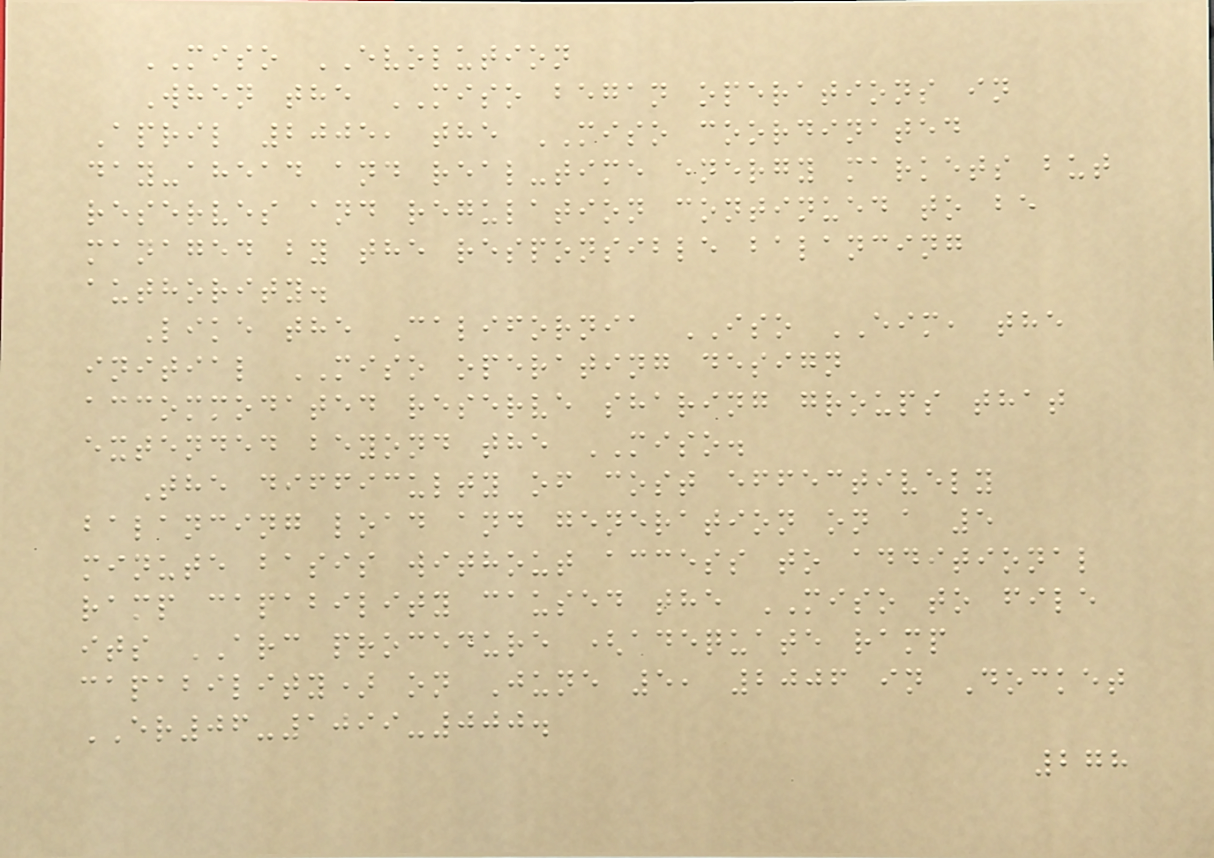MISO EVOLUTION
When the MISO began operations in
April 2005, the MISO coordinated
day-ahead and real-time energy markets but
reserves and regulation continued to be
managed by the responsible balancing
authority.
Like the California ISO EIM, the
initial MISO operating design
accommodated reserve sharing groups that
extended beyond the MISO.
The difficulty of cost effectively
balancing load and generation on a 5
minute basis without access to additional
ramp capability caused the MISO to file
its ARC procedure (adequate ramp
capability) on June 5, 2006 in Docket
ER06-1099-000.
278
